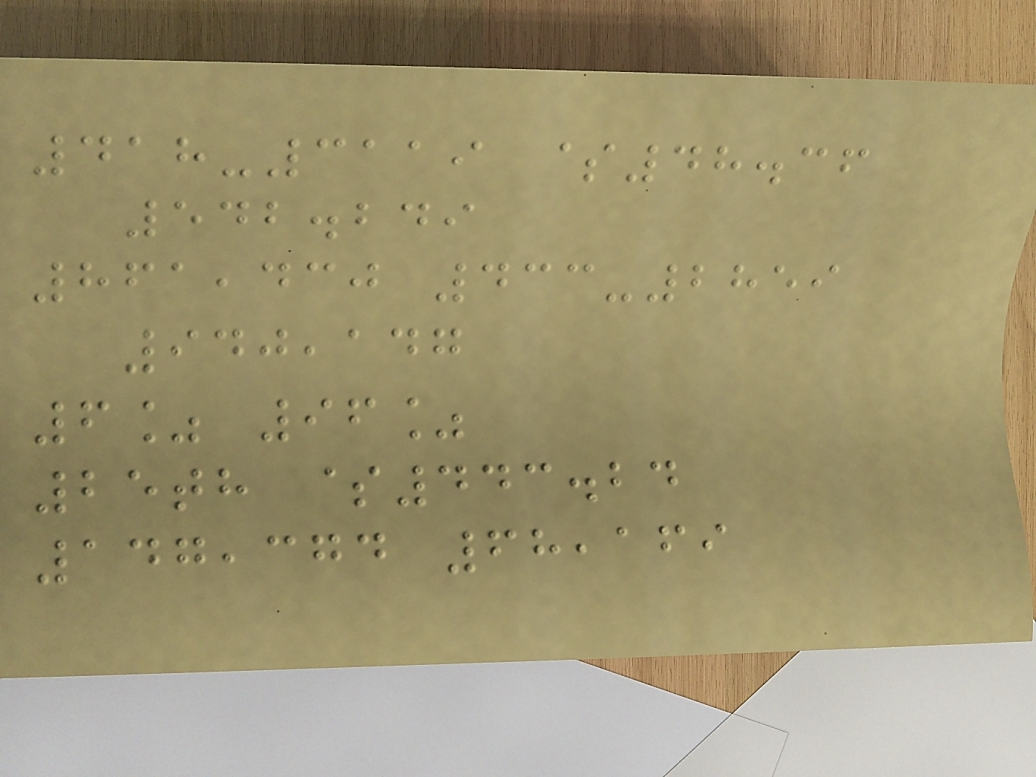418-3119 $48.36
542.249
861,430 433-2859
940,147
6% 96%
25th $443.24
147,374 68,169
